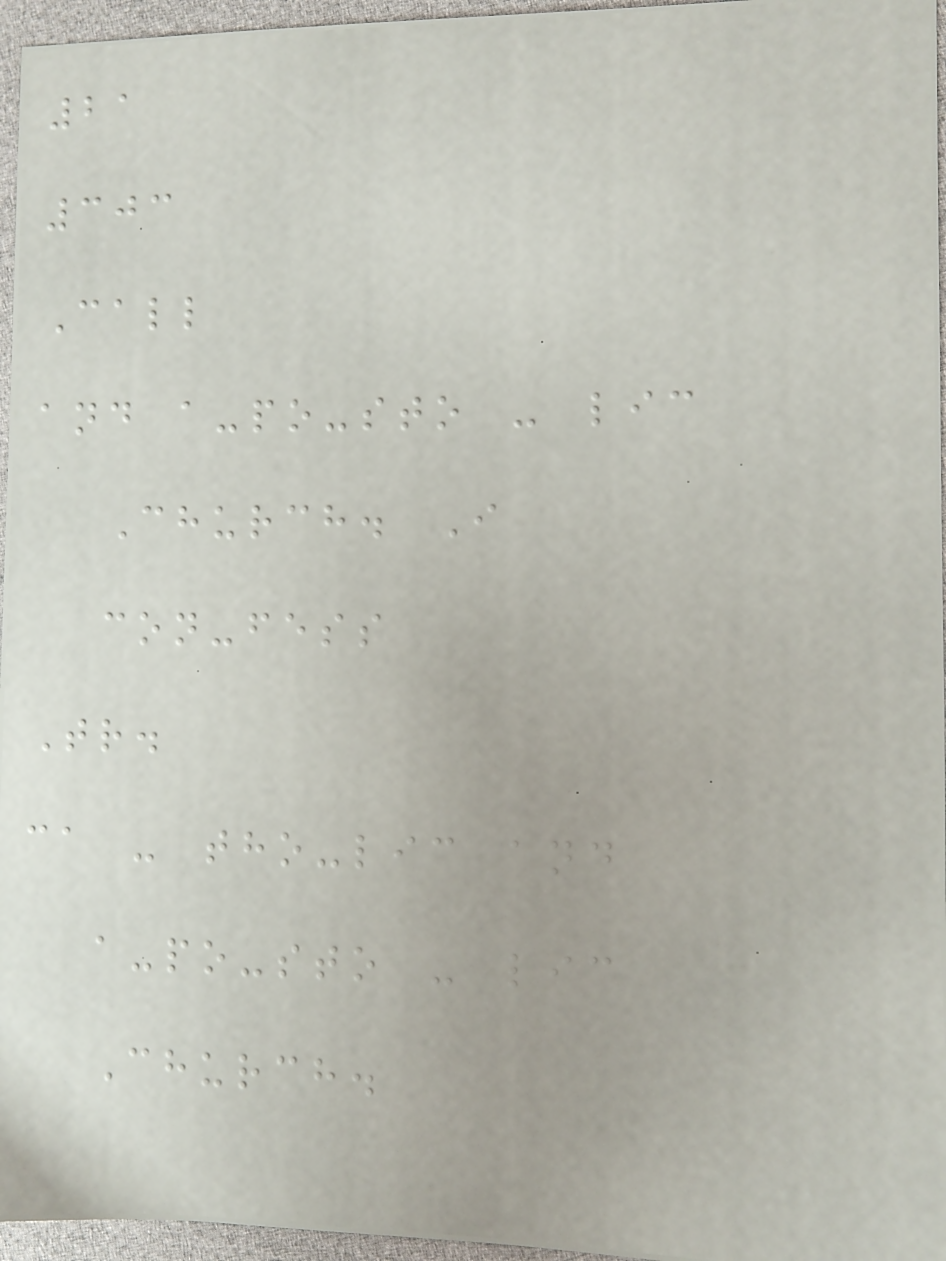21
303
Call
and a-po-sto - lic
Church. I
con-fess
Tr.
ca - tho-lic and
a-po-sto - lic
Church.
